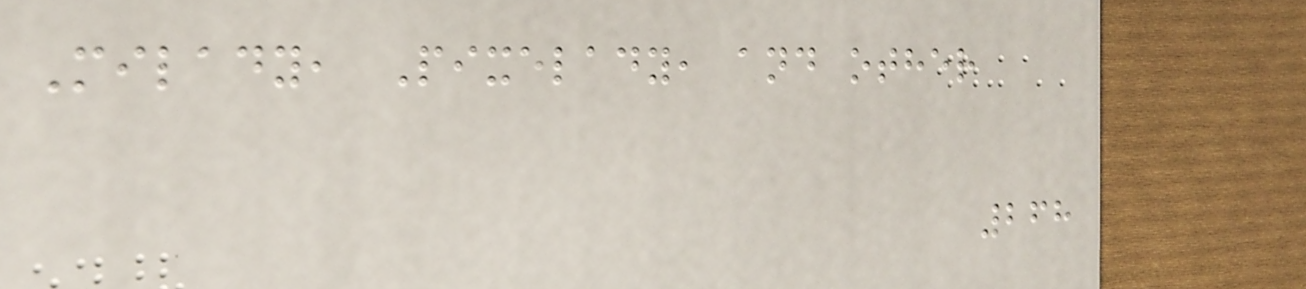Milady, Pixelady, and other
268
